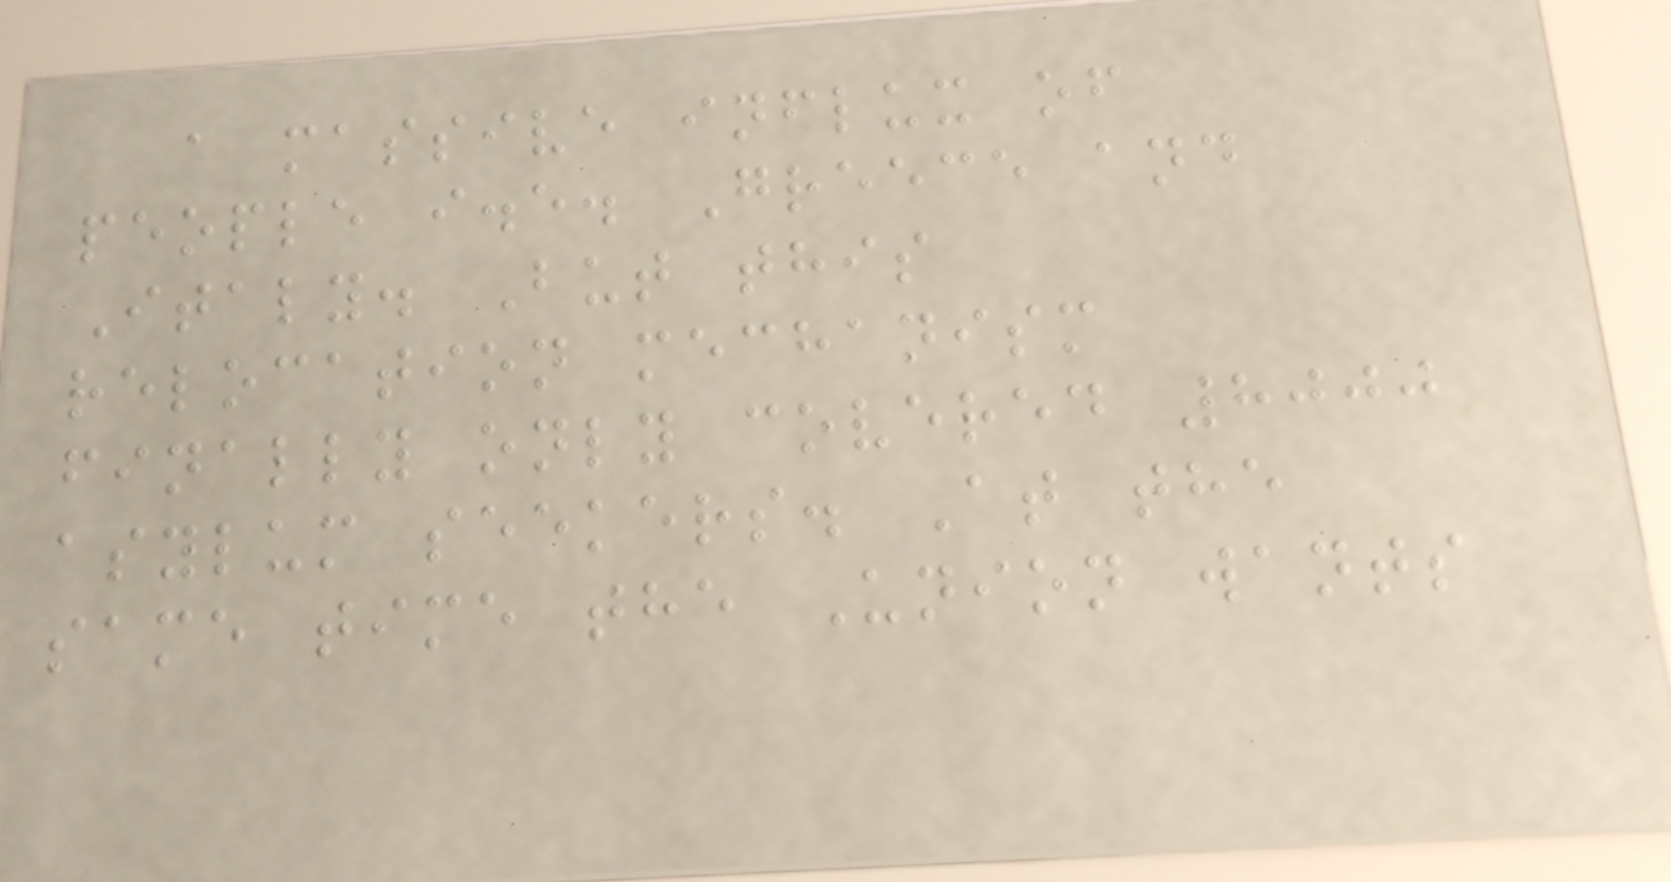a massive influx of
people i.e. Greece and
Italy. But this
relocation mechanism
finally only covered 8000
asylum seekers. At the
same time the Union wants
